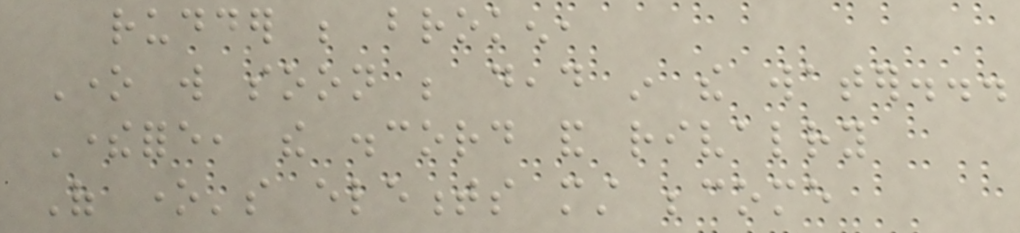rudder be broken,
One will soon be dead in the water...
Therefore, the discord and rivalry
Of one's elements must become
